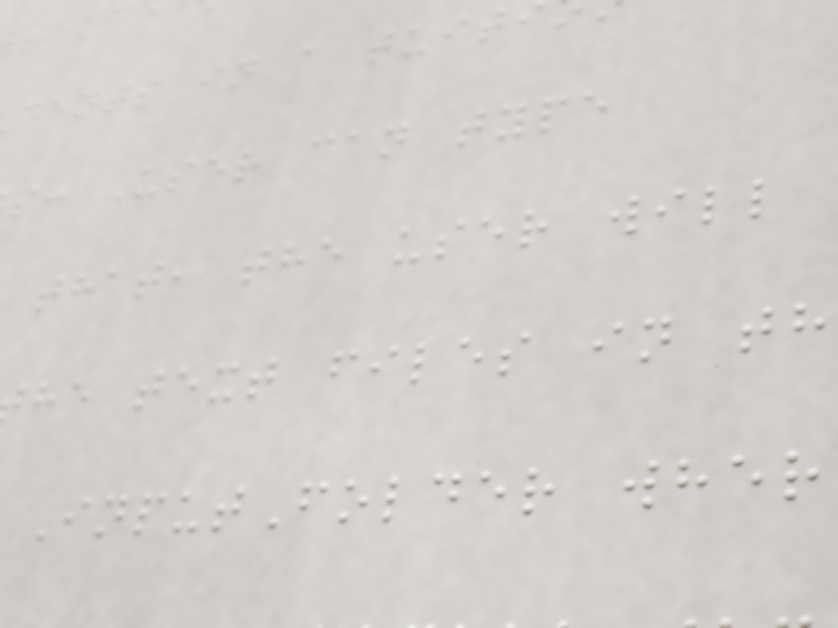dents in a tuit
s: User can type
that, the user will
he text files in th
InputFolder wher
